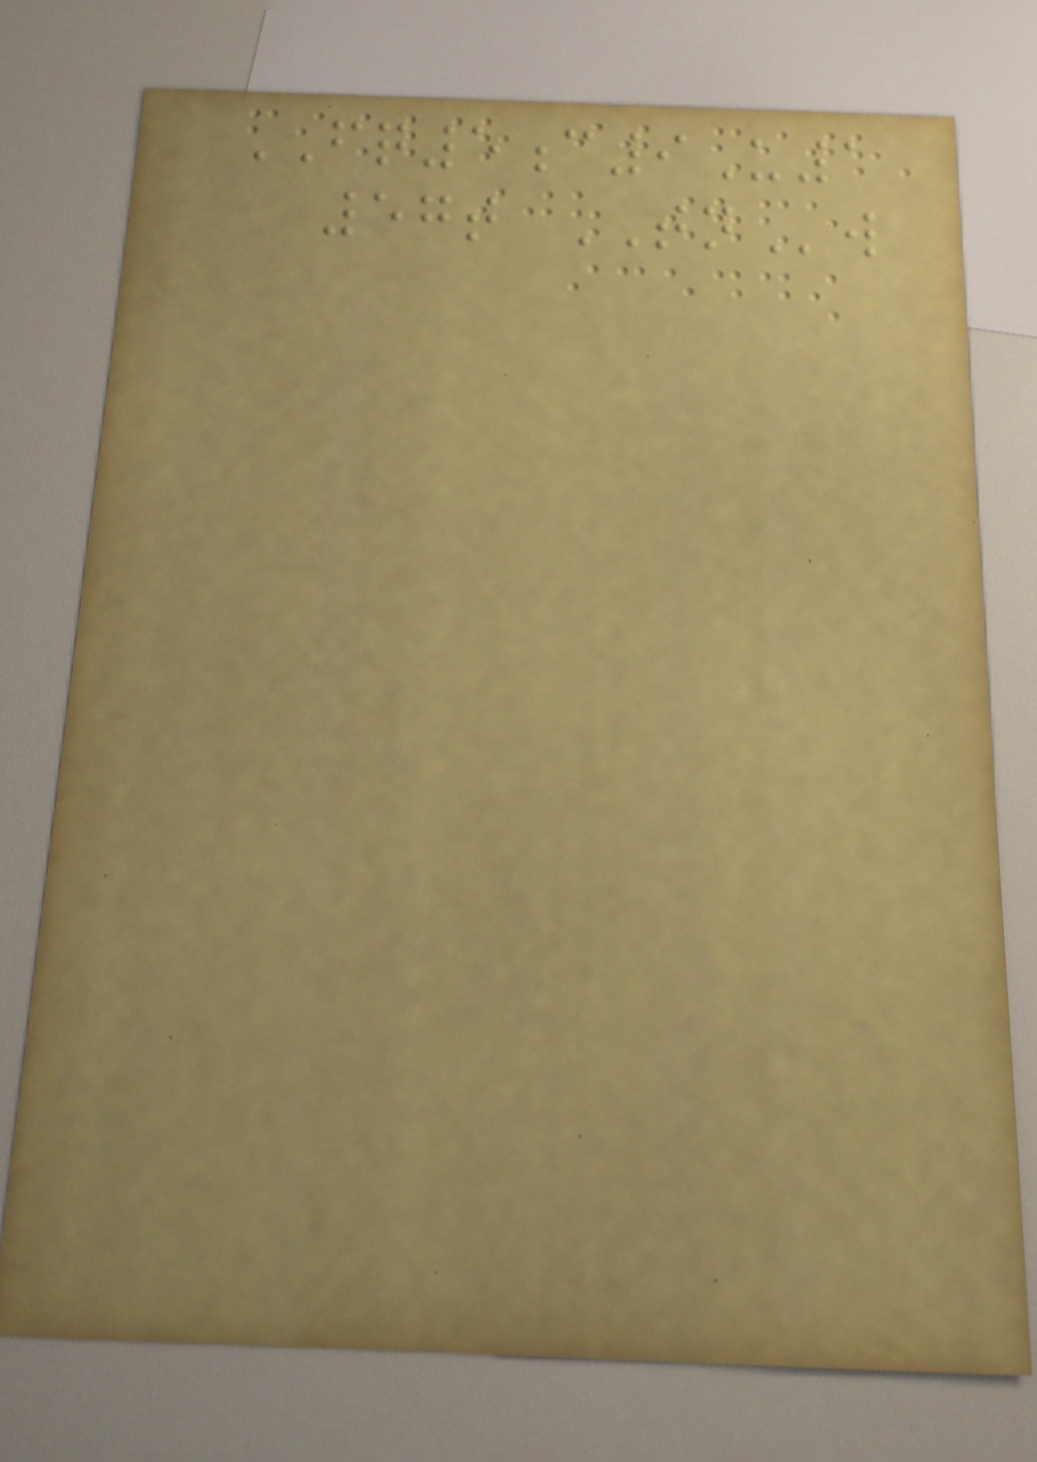FQ5c9U1
57t TNw
